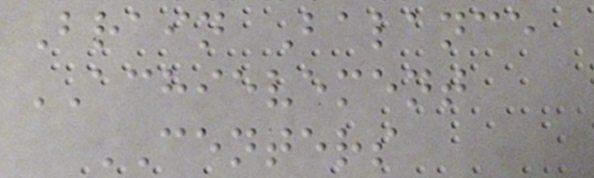Brain Balance
ACHIEVEMENT
CENTERS
